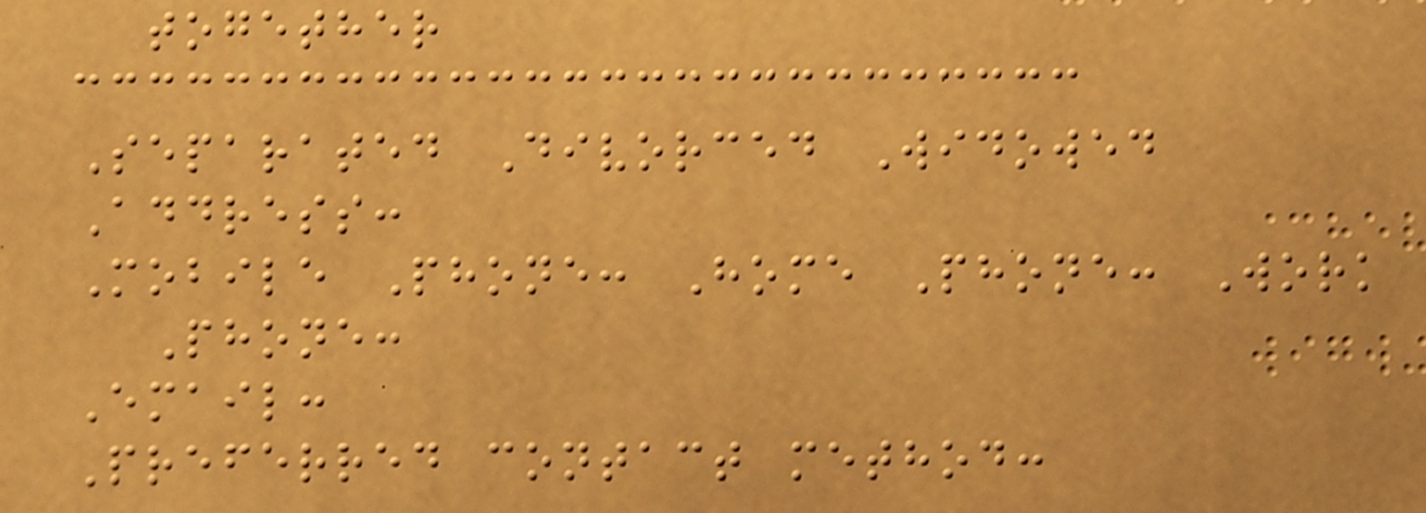together
Separated Divorced Widowed
Address:
Mobile Phone: Home Phone: Work
Phone:
Email:
Preferred contact method:
